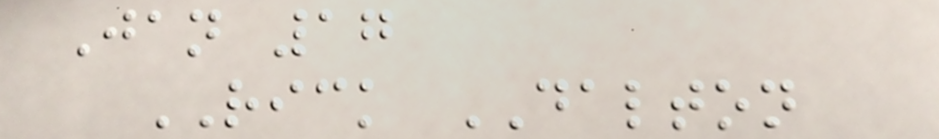Jan 17
RICK DALTON
